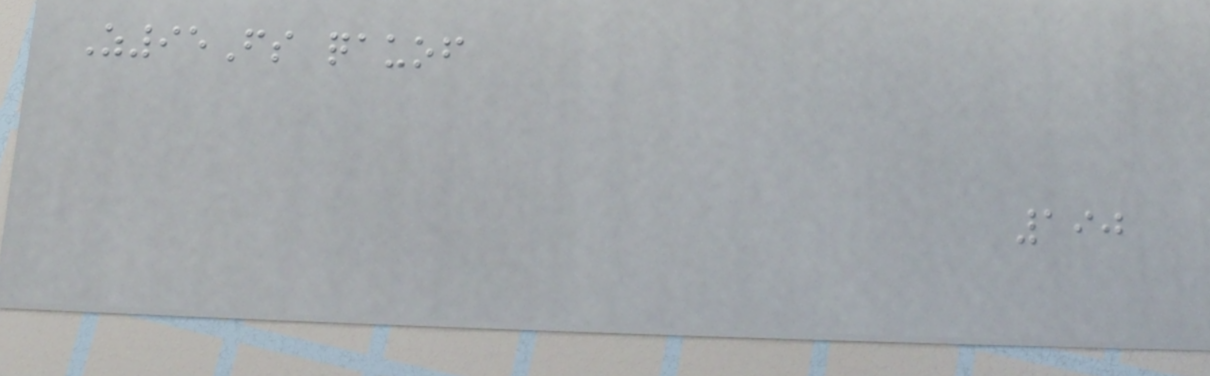Z95Fs qauof
190
